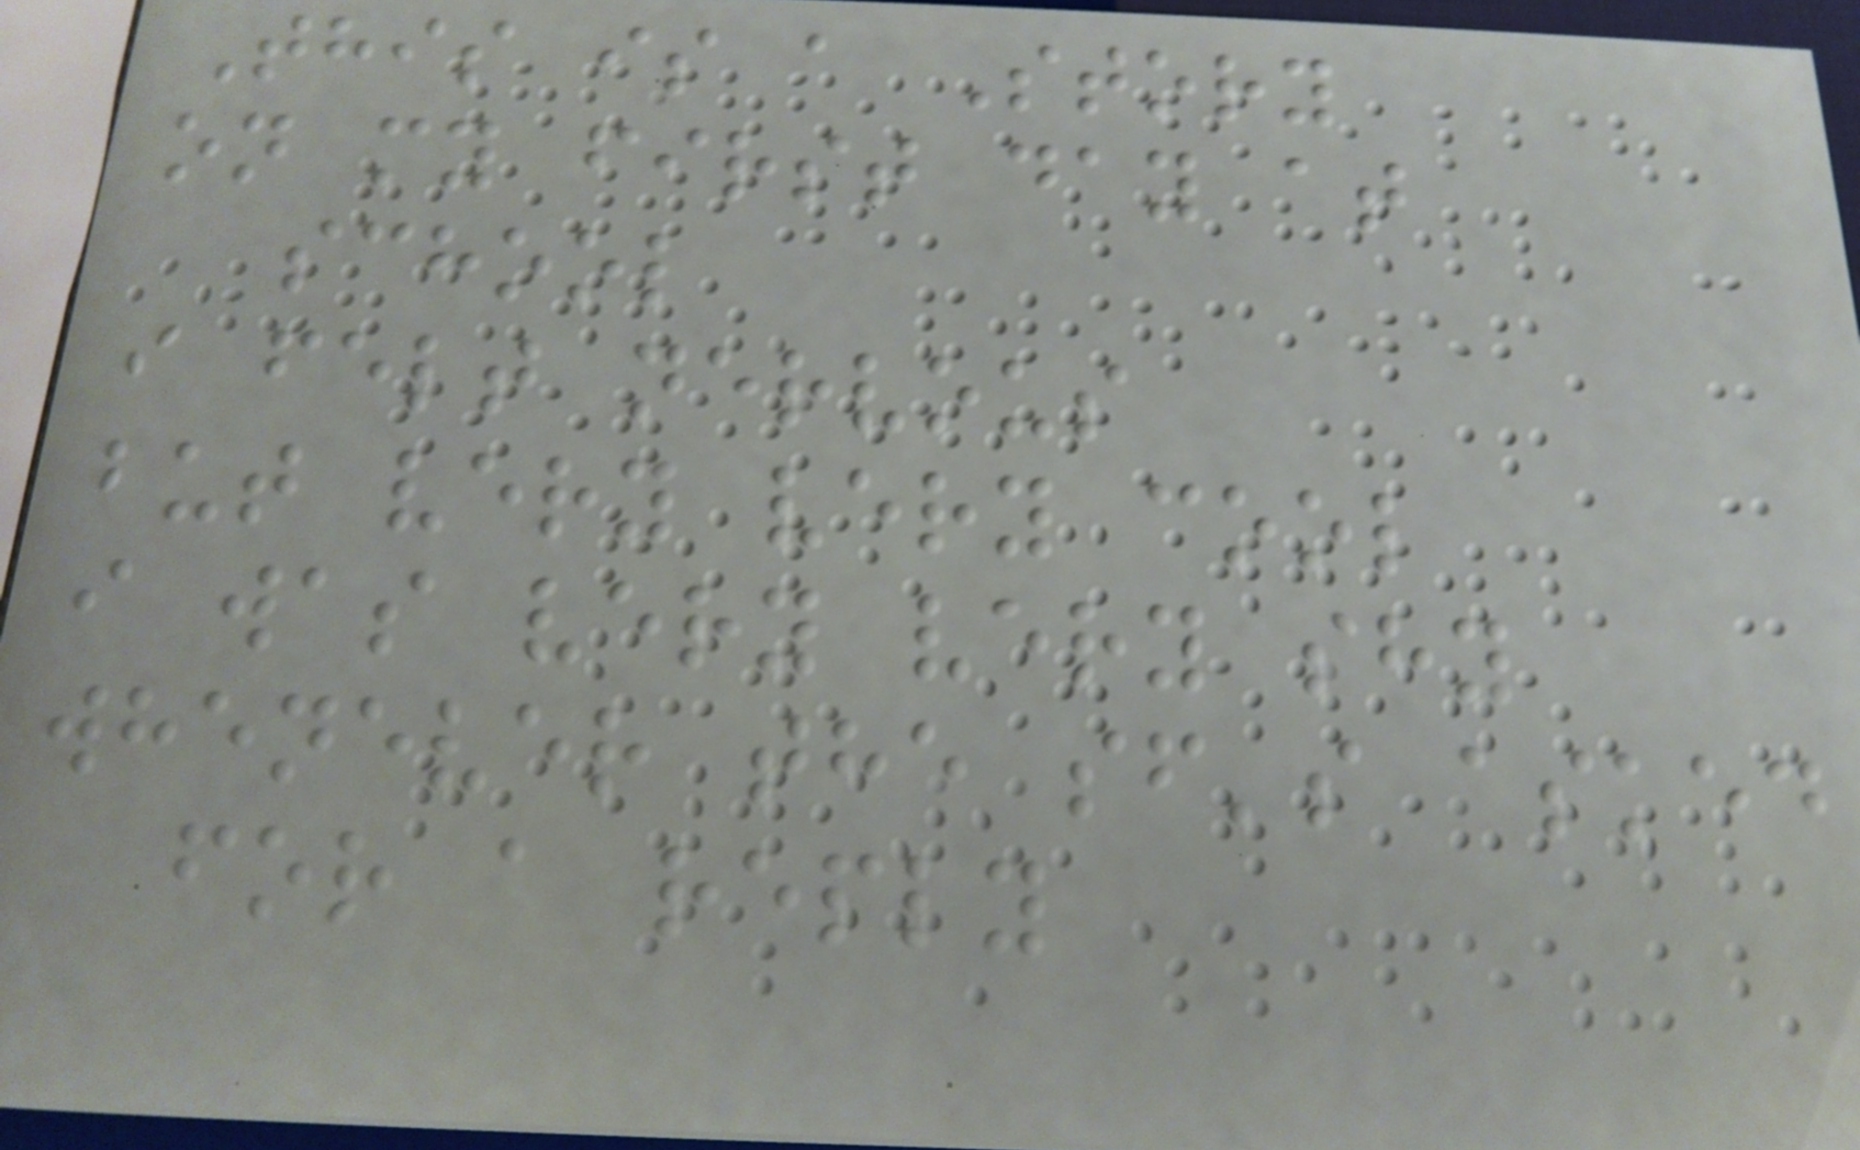This is a Story
on my first day at
school
i felt nervous
but very very cool
i was very very shy
whenever the sf's asked
for a reply
